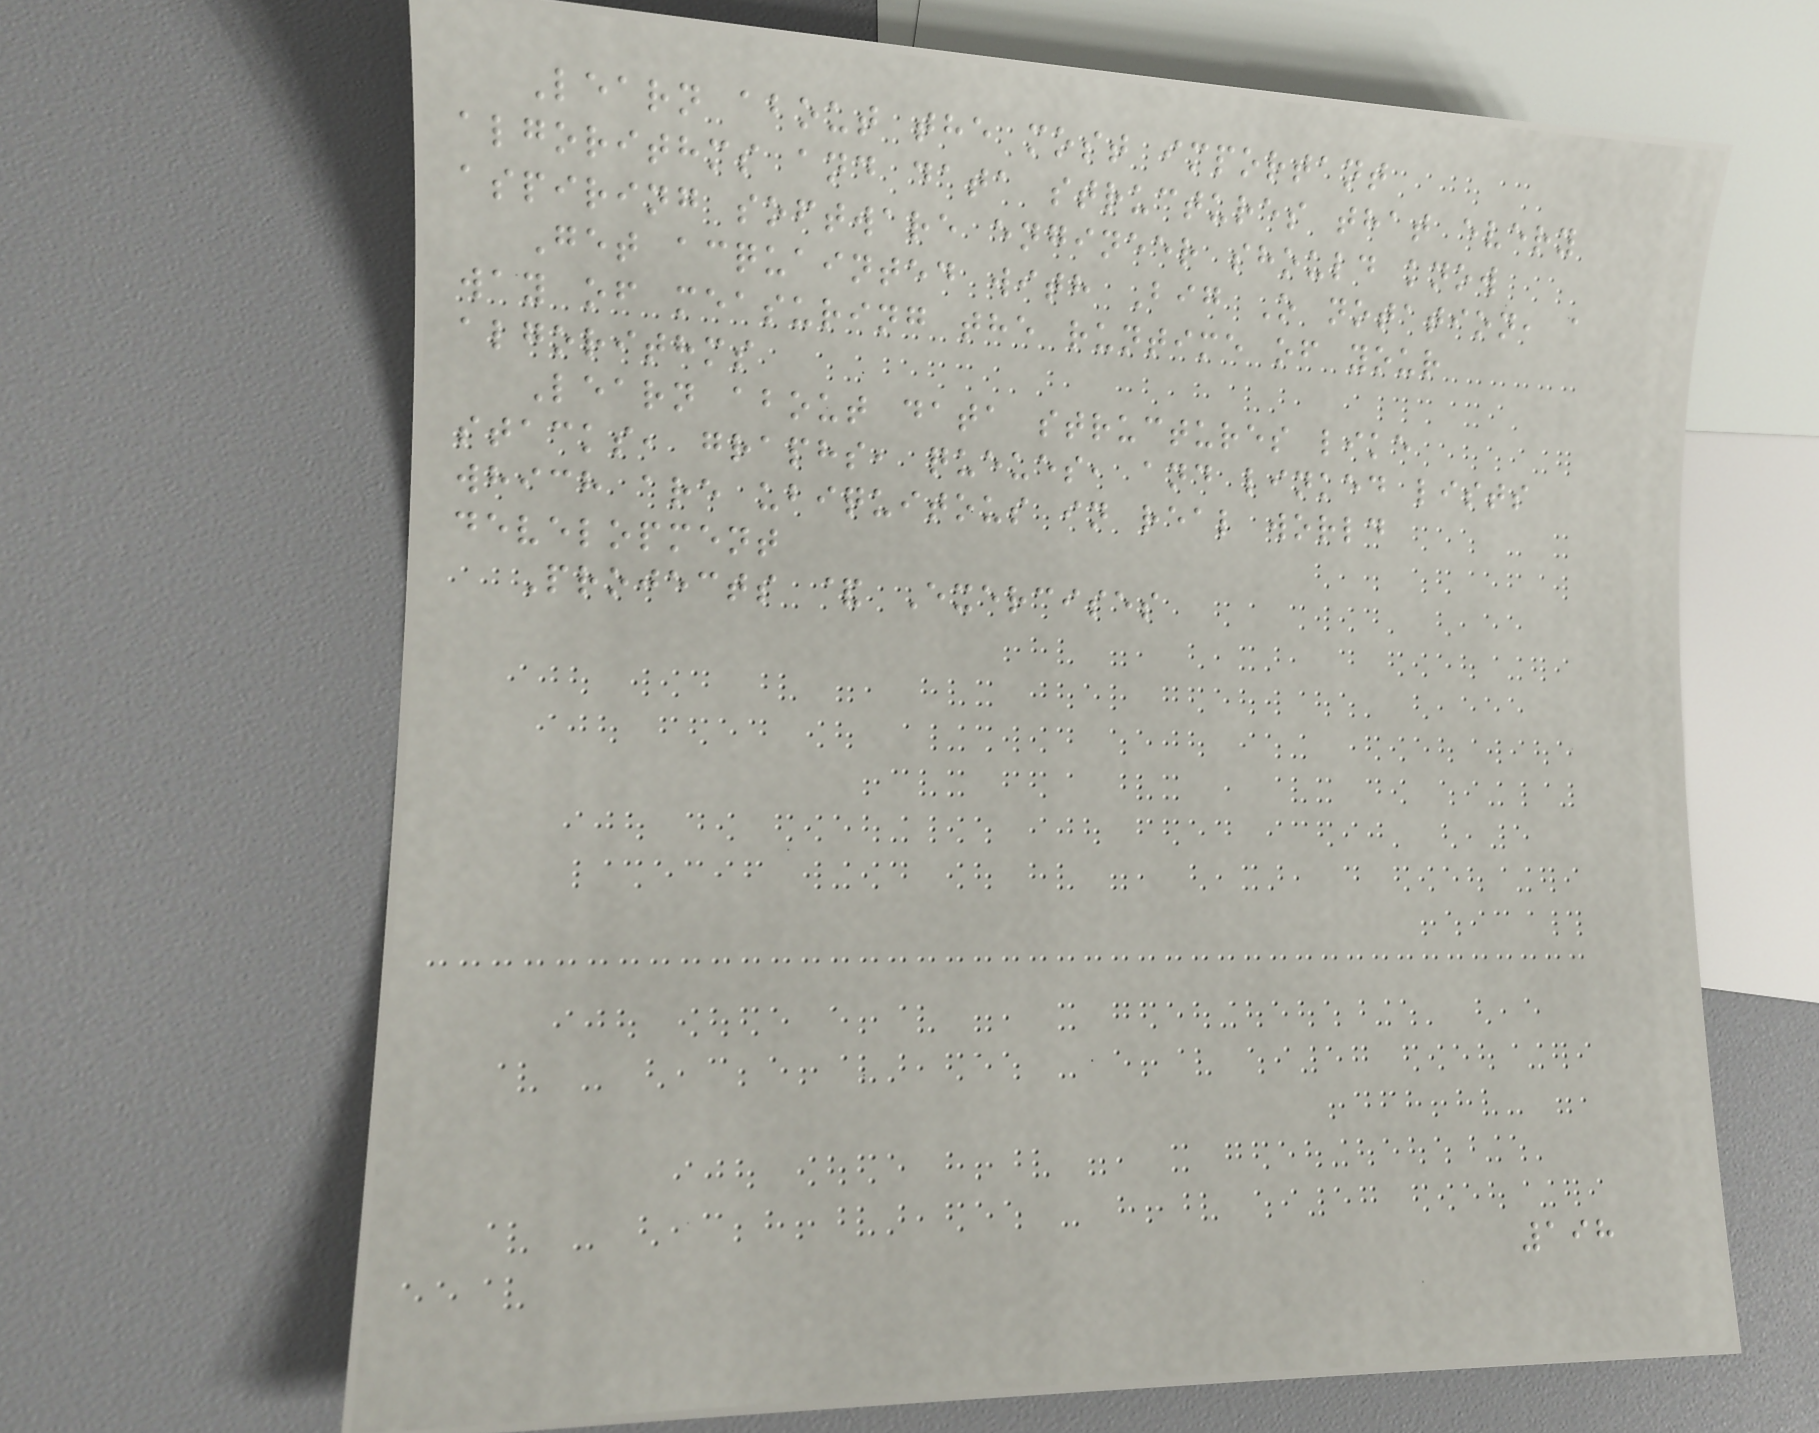Learn about the most important
algorithms and data structures that every
aspiring software engineer should know
Get acquainted with Big O notation, a
way of measuring the runtime of your
algorithms
Learn about data structures like
stacks, graphs, queues, and linked lists
which are ubiquitous in real world
development
Projects & Exercises
198
